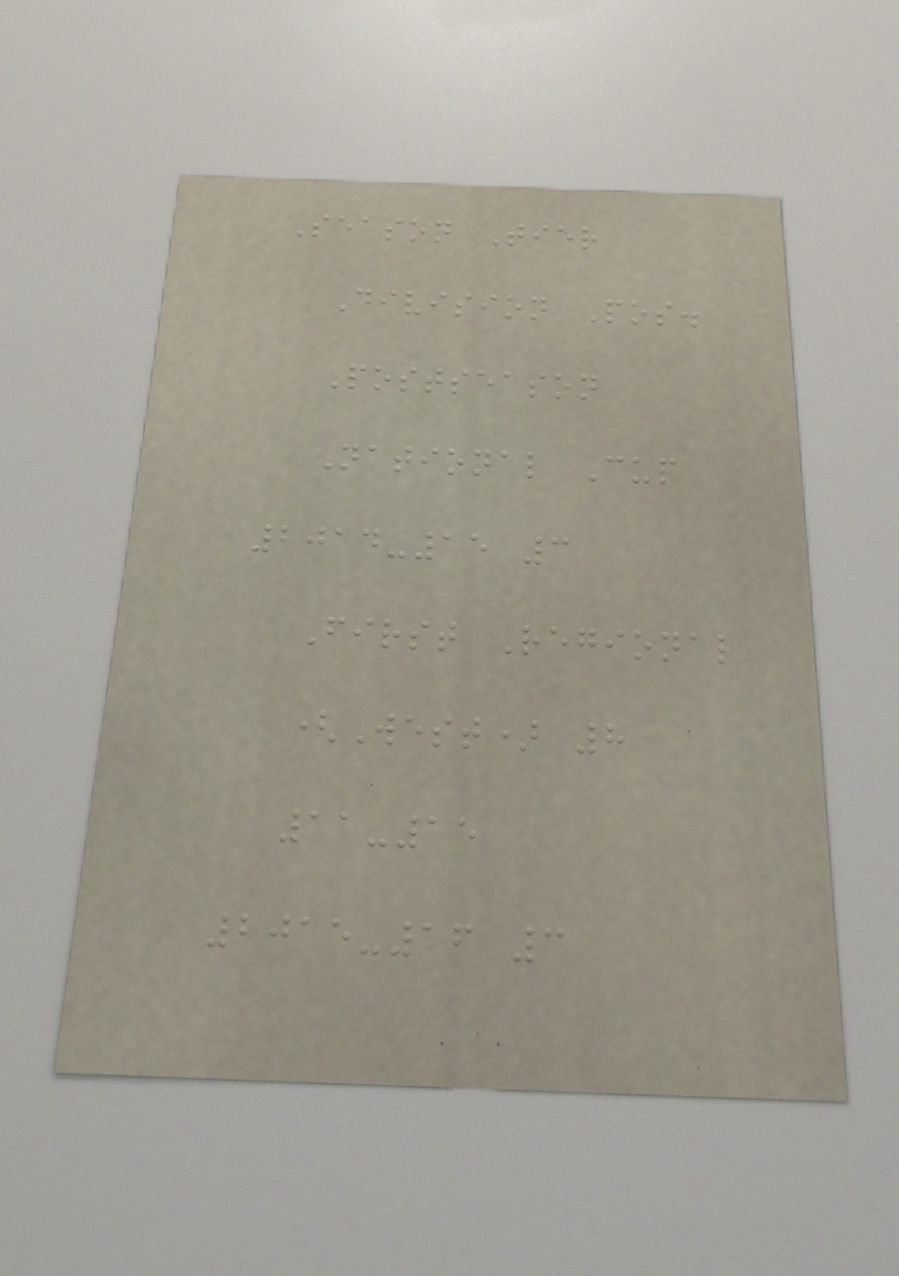Season Tier
Division Pos.
Postseason
National Cup
2014-15 3
First Regional
(West) 8
11-15
2015-16 3
